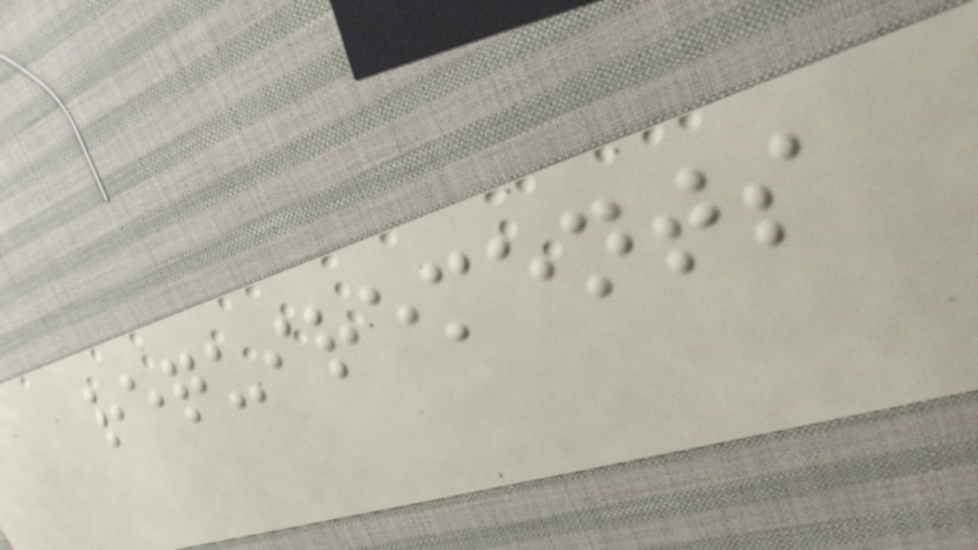requirements
